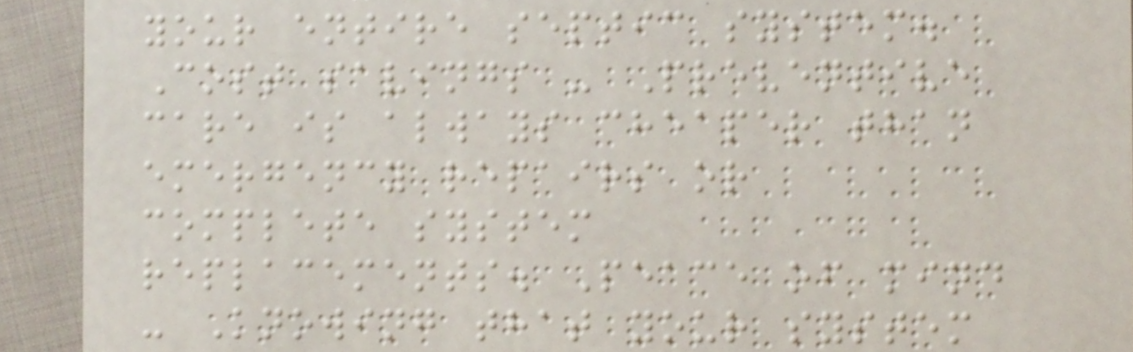your entire septic system.
Cost savings - Preventive
care is always cheaper than
emergency repairs or
complete system
replacements. Peace of mind
- Knowing that your system
